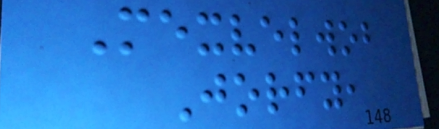Mexvelwob
Jorfy,
